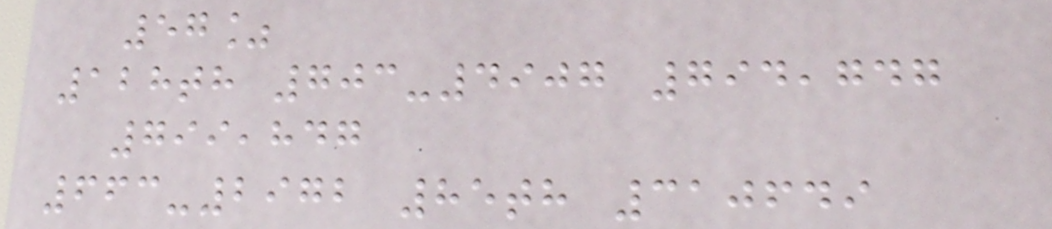57%
128th 703-4907 794,747
799,847
663-2972 85th 310649
